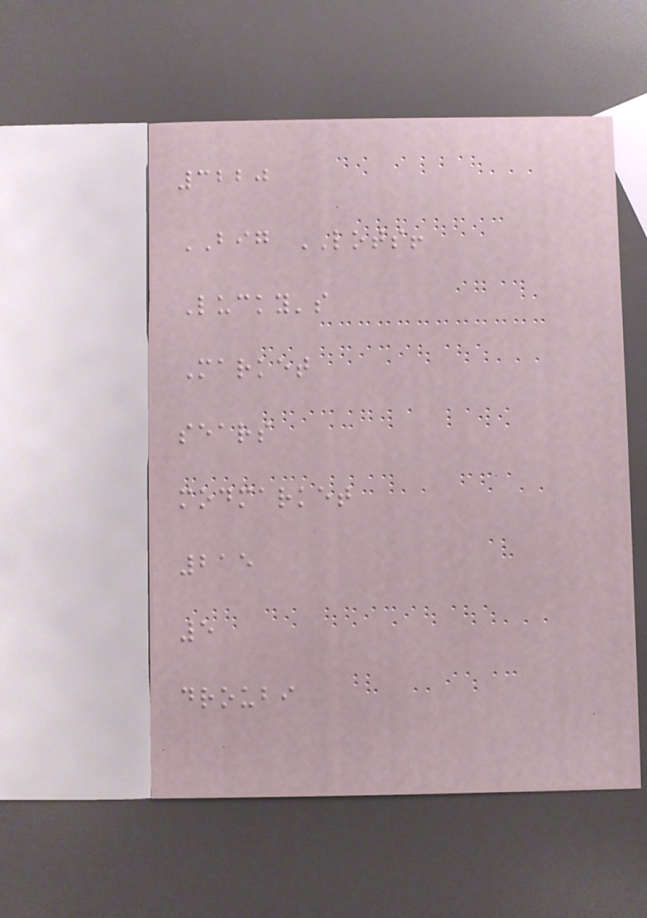3220
BIG LOTS!
Lucky's
Market
sears
modmarket
215
5
droubi
